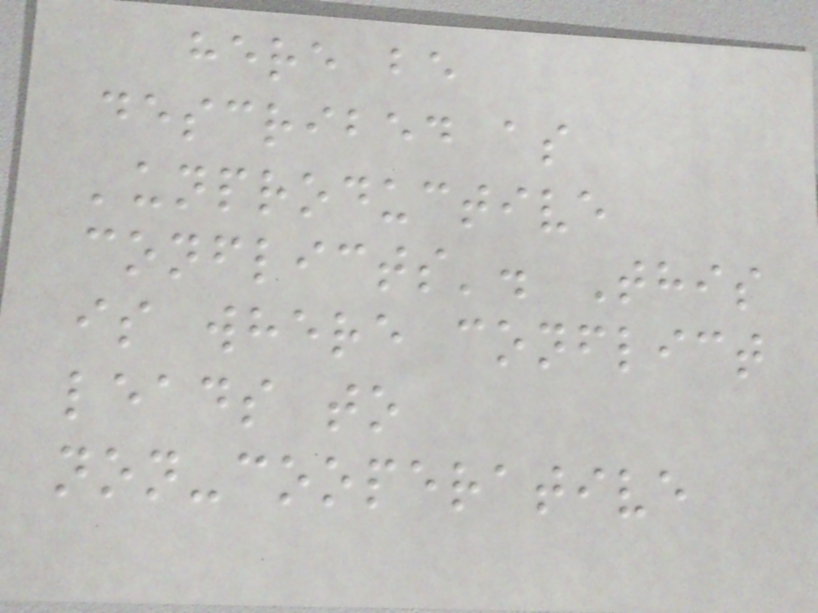here be
described as
'unproductive
conflicts'. This
is where conflict
leads to
non-cooperative
